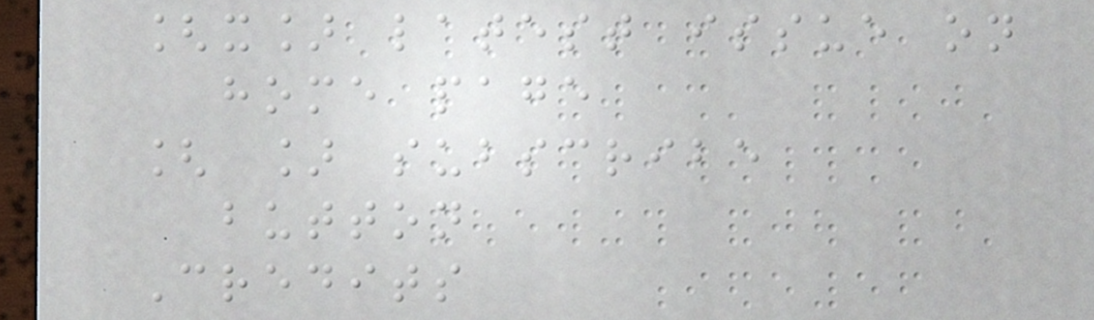[x] latest issue on
home page
[ ] subscribe
button
Credits
